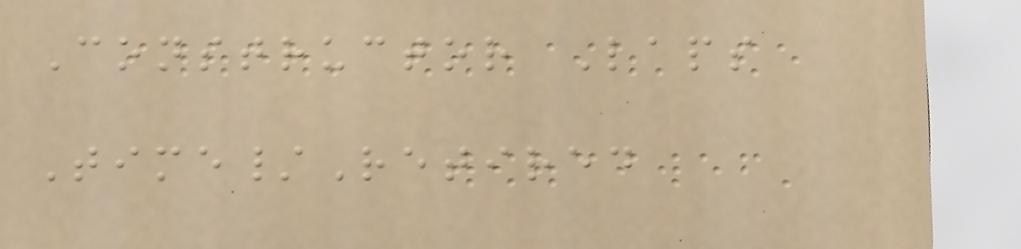Constructor Laps
Time/Retired
